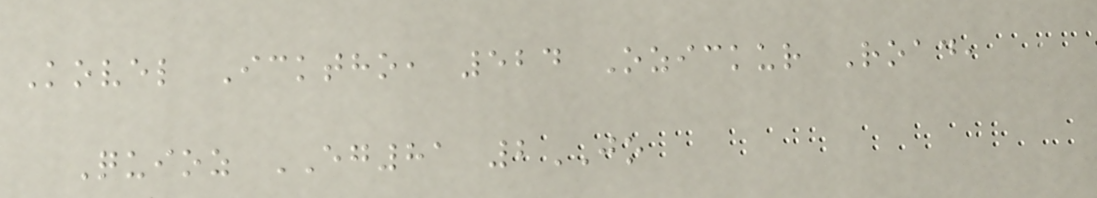Kovel Icktho, 524 Ozickur Road,
Quioz EG81 2JO
